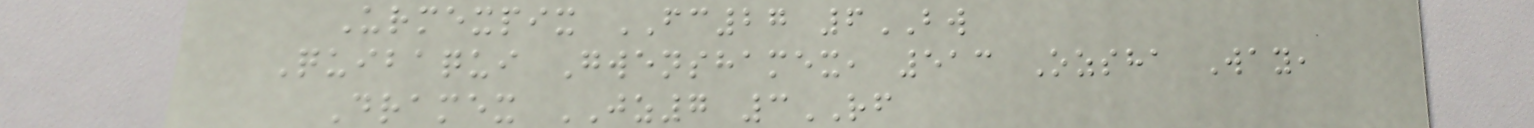Urmexpix FC27 6BW
Quibaqui Gwenshamex, 513 Ozsha Way,
Dramex JZ7 3RF
